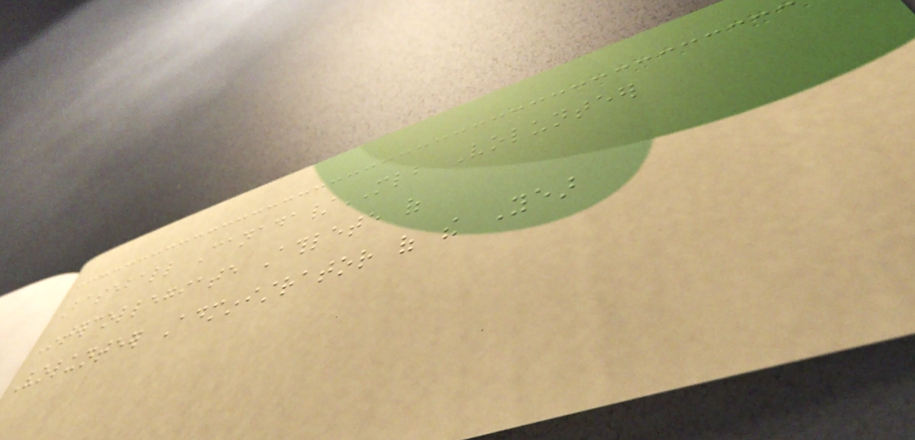Baseball Canada/MLB Volunteer
Intercollegiate Athlete of
Volunteer Administrator of the Year
